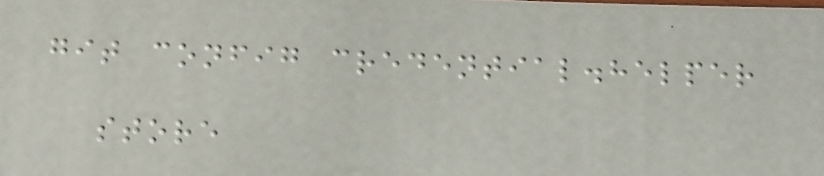git config credential.helper
store
